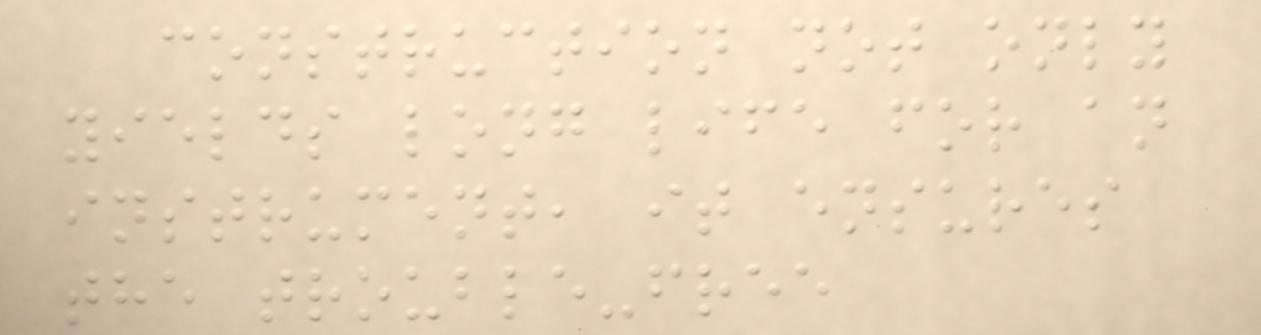construction not only
yields long life for an
instrument, it ensures
the trouble-free
